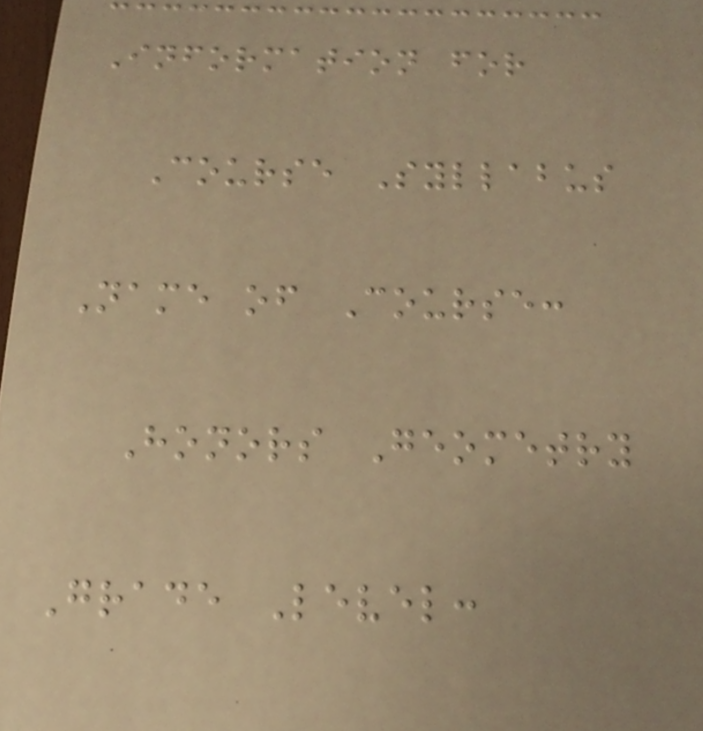Information for
Course Syllabus
Name of Course:
Honors Geometry
Grade Level:
